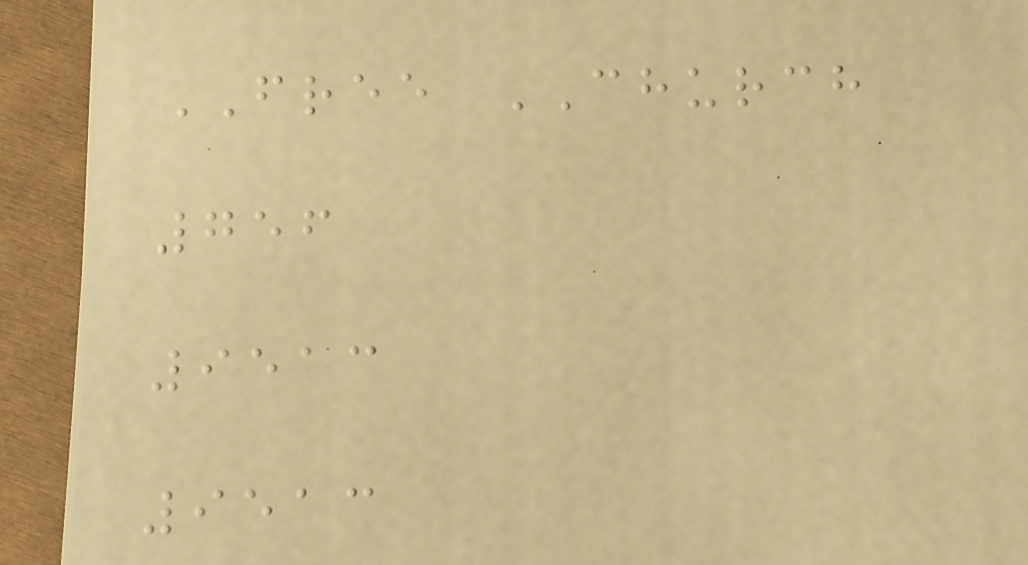FREE CHURCH
756
9513
9513
